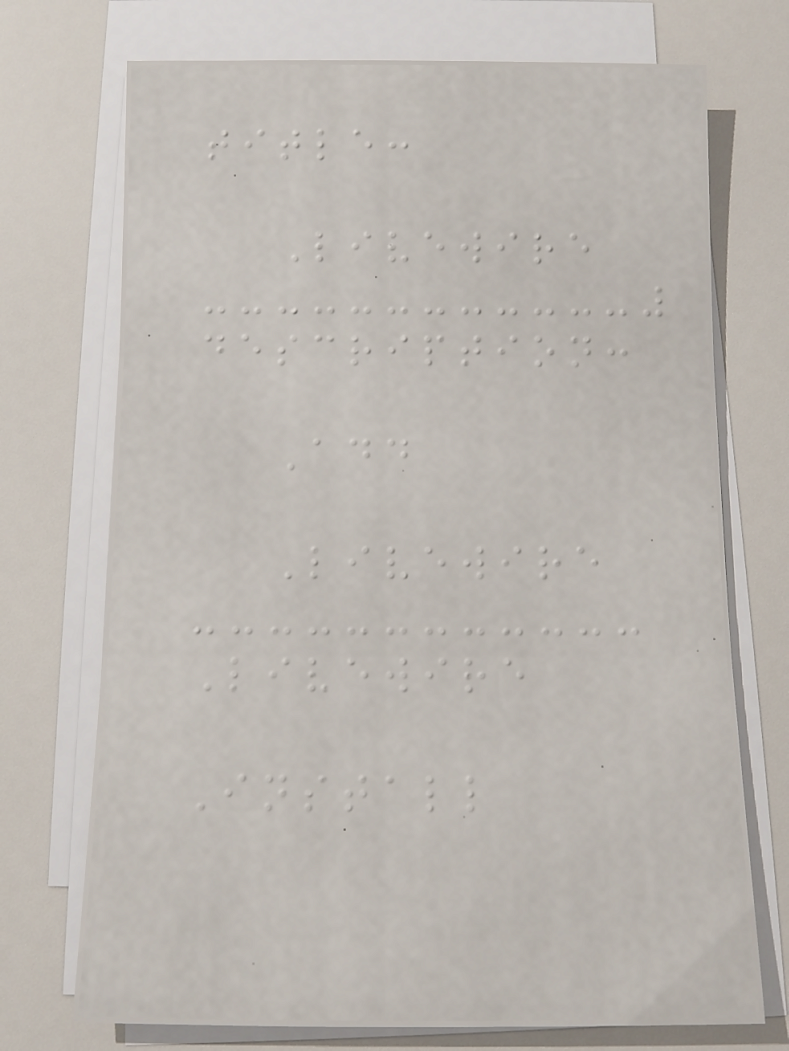title:
Livewire
description:
Add
Livewire
Livewire
Install
